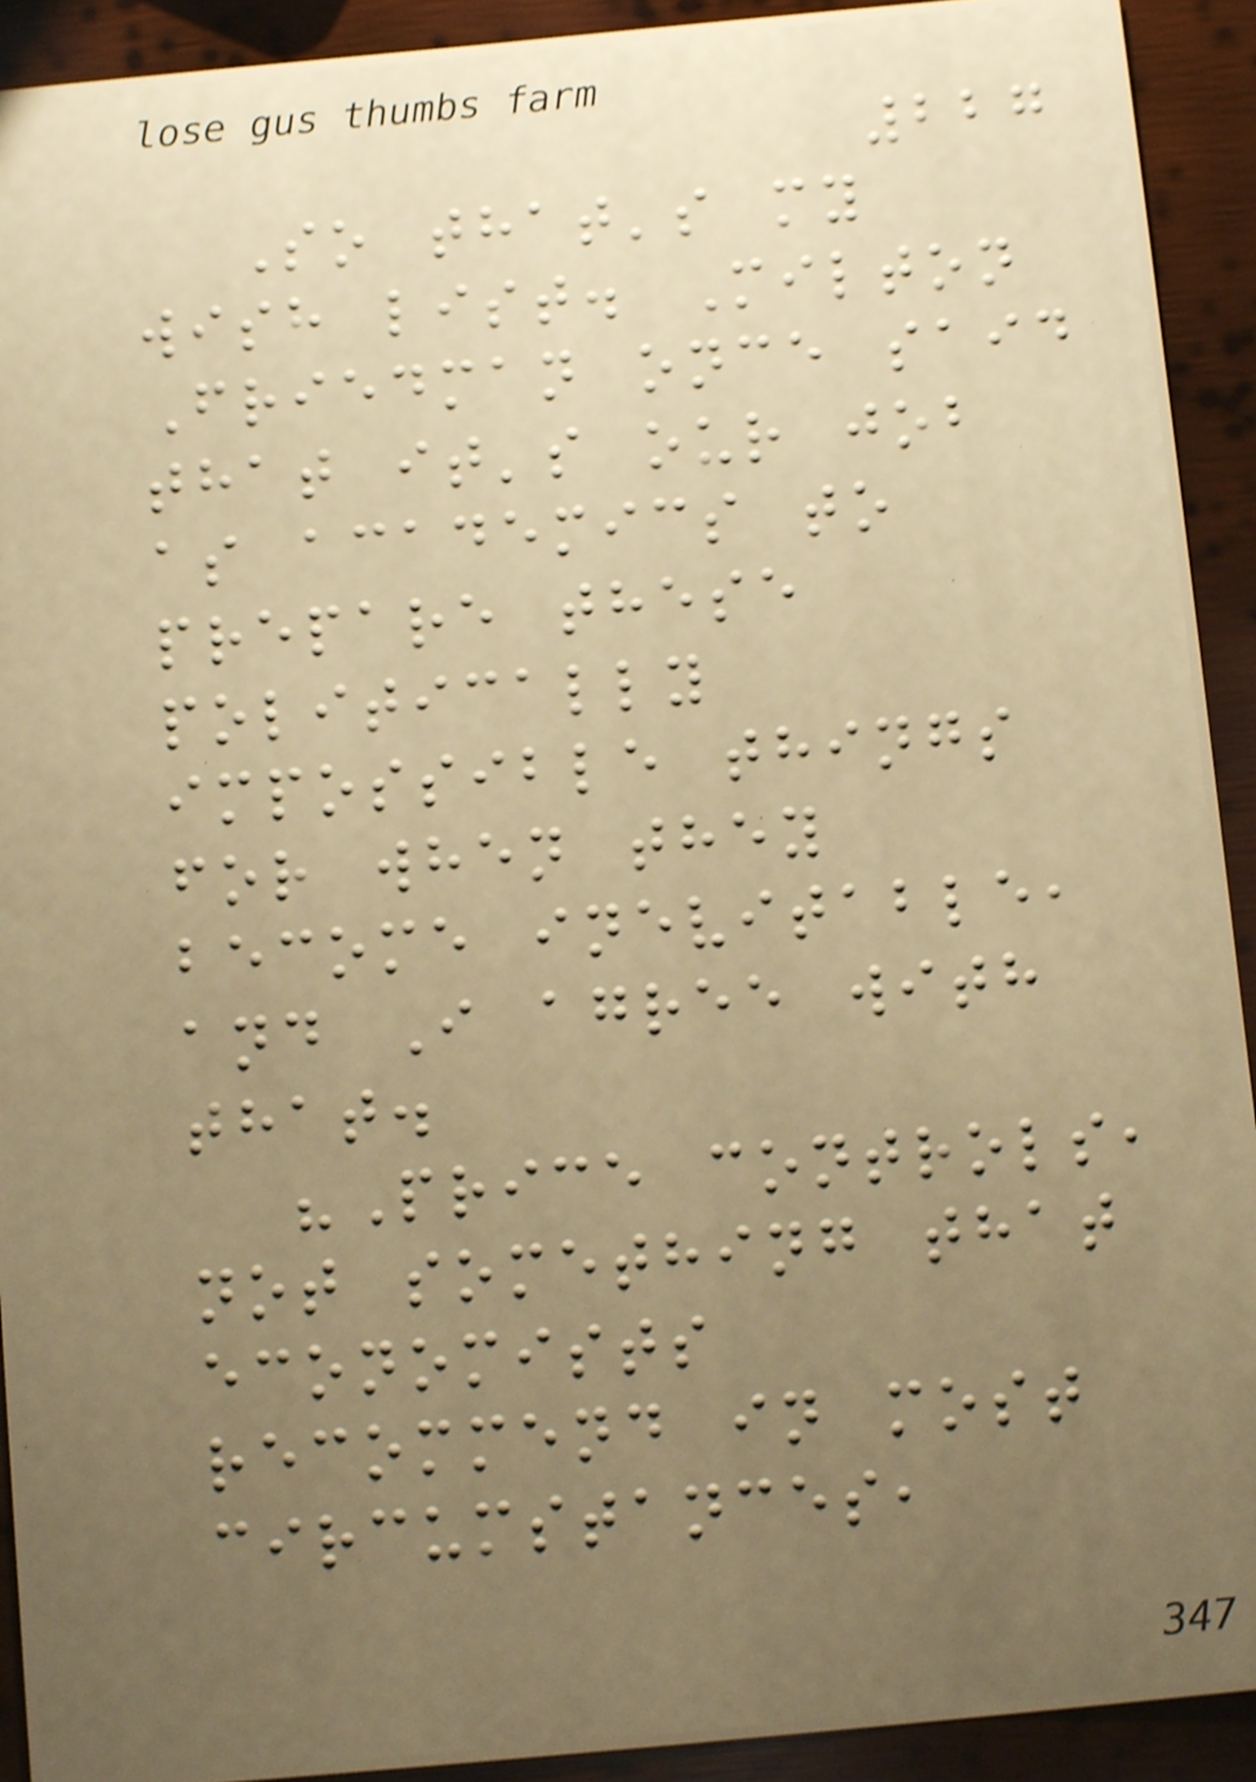227
So that's my
wish list. Milton
Friedman once said
that it's our job
as academics to
prepare these
politically
impossible things
for when they
become inevitable,
and I agree with
that.
"Price controls,
not something that
economists
recommend in most
circumstances,
